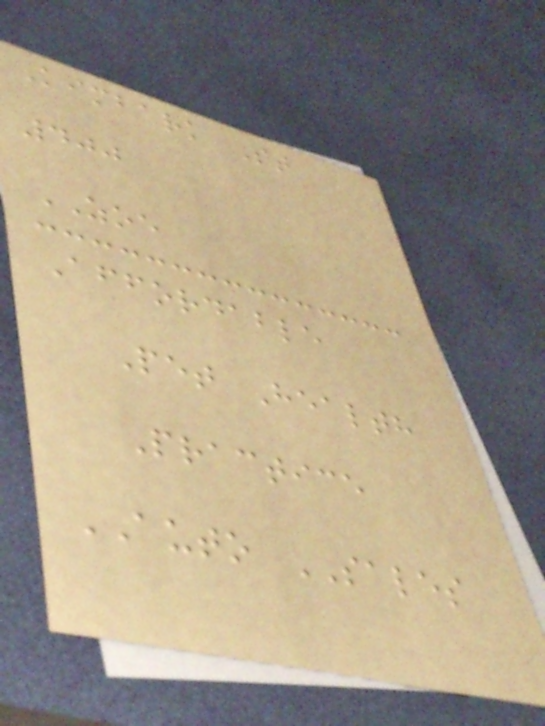Kimbark St
400
ZOE
Affordable
Pet Health
Practice
AUTO SALES
